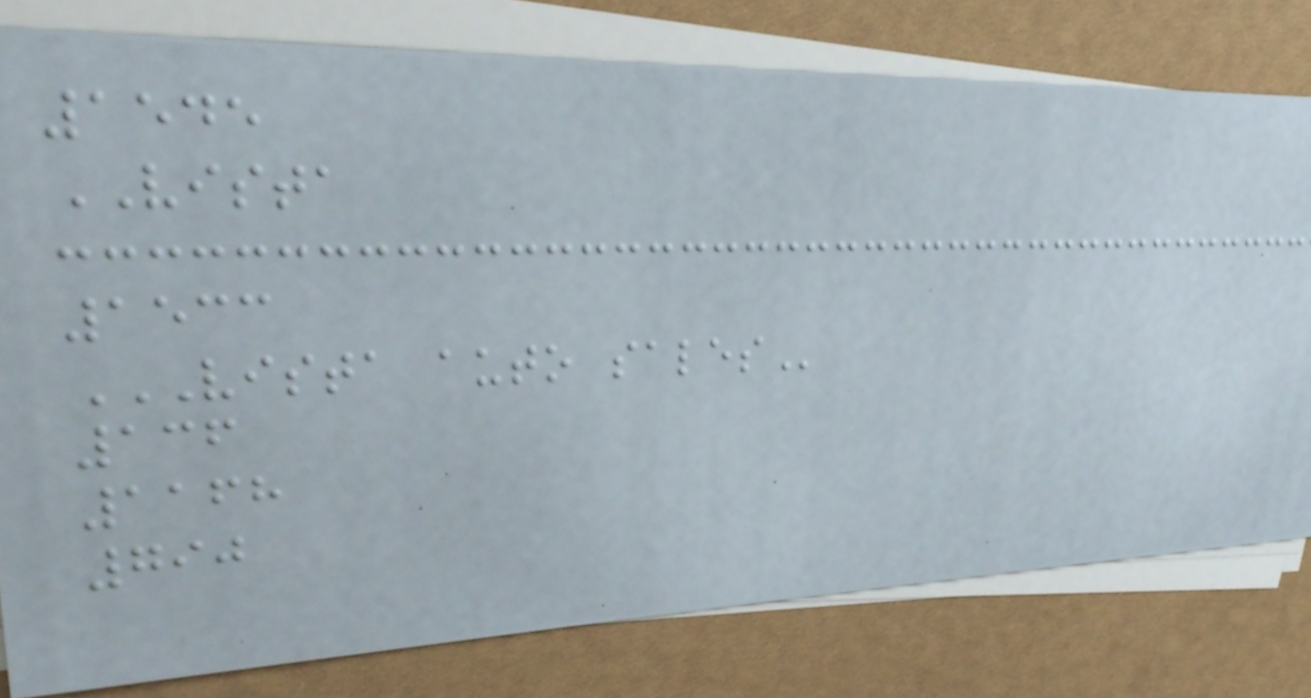1545
VISTA
1533
VISTA AUTO SALES
136
1168
790
